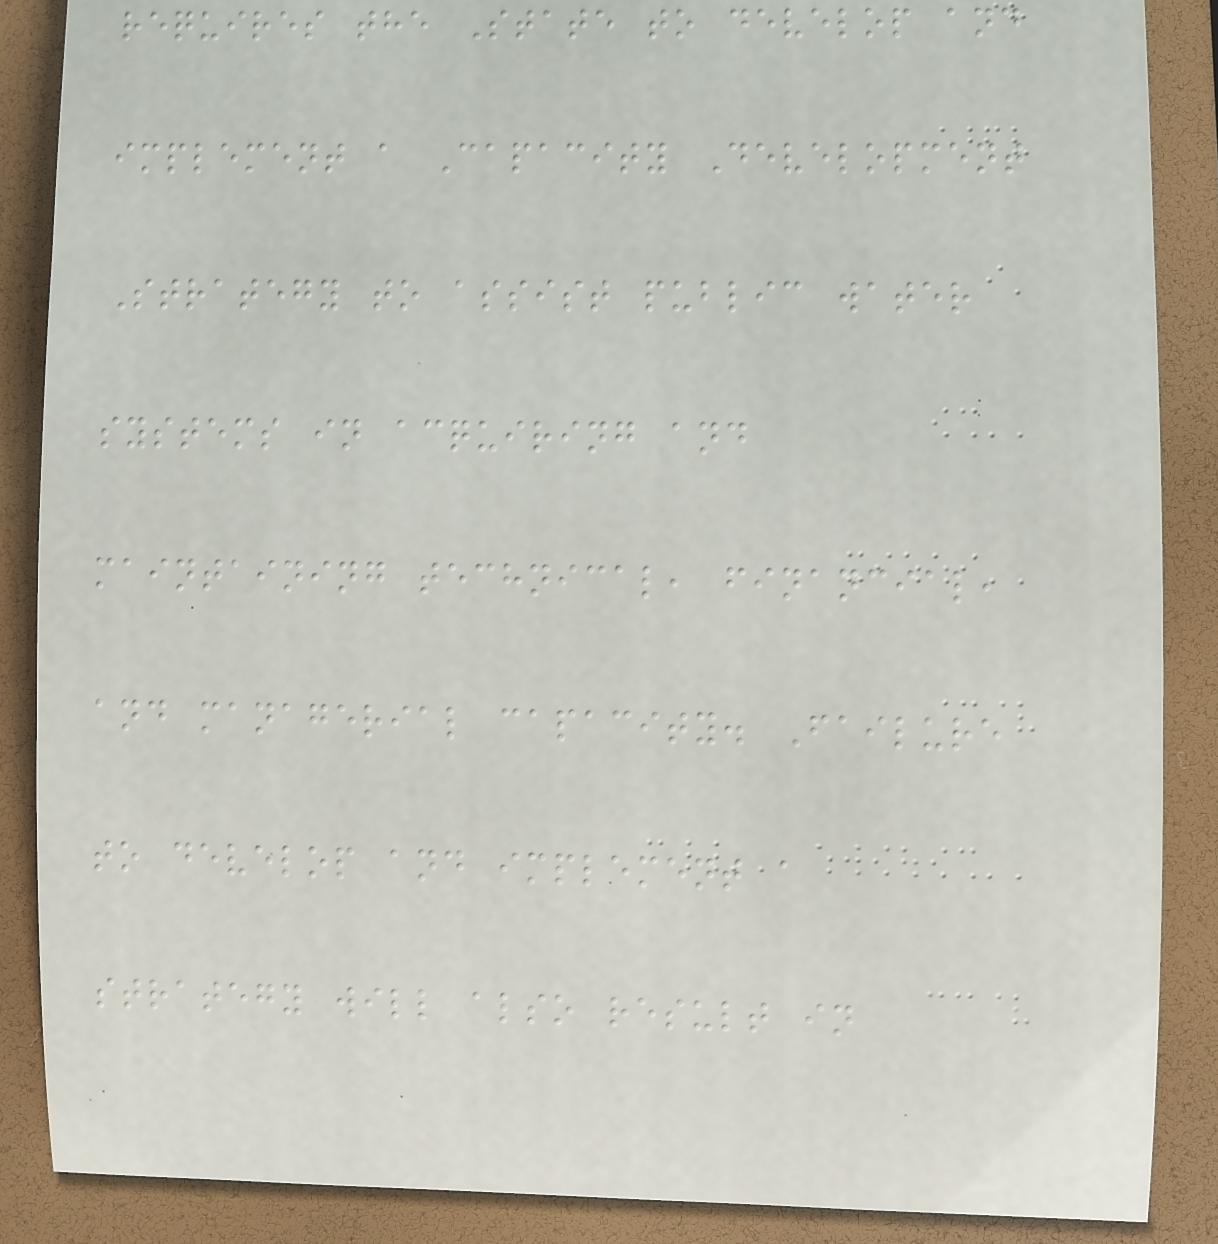requires the State to develop and
implement a Capacity Development
Strategy to assist public water
systems in acquiring and
maintaining technical, financial,
and managerial capacity. Failure
to develop and implement a
strategy will also result in
